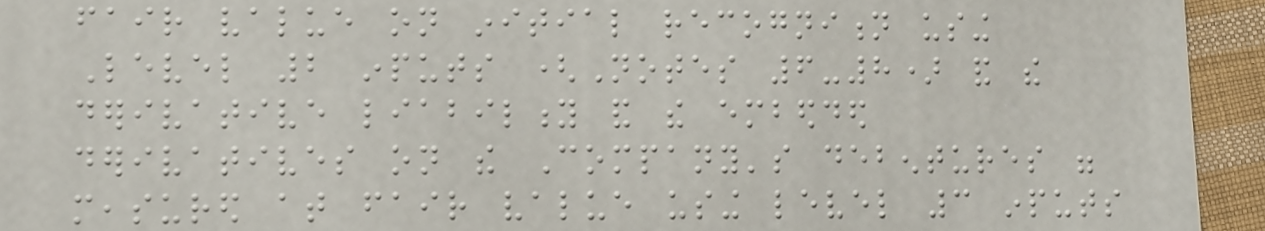fair value on initial recognition using
Level 2 inputs (Notes 6-8) and the
derivative liability and the embedded
derivatives on the Company's debentures were
measured at fair value using level 3 inputs
